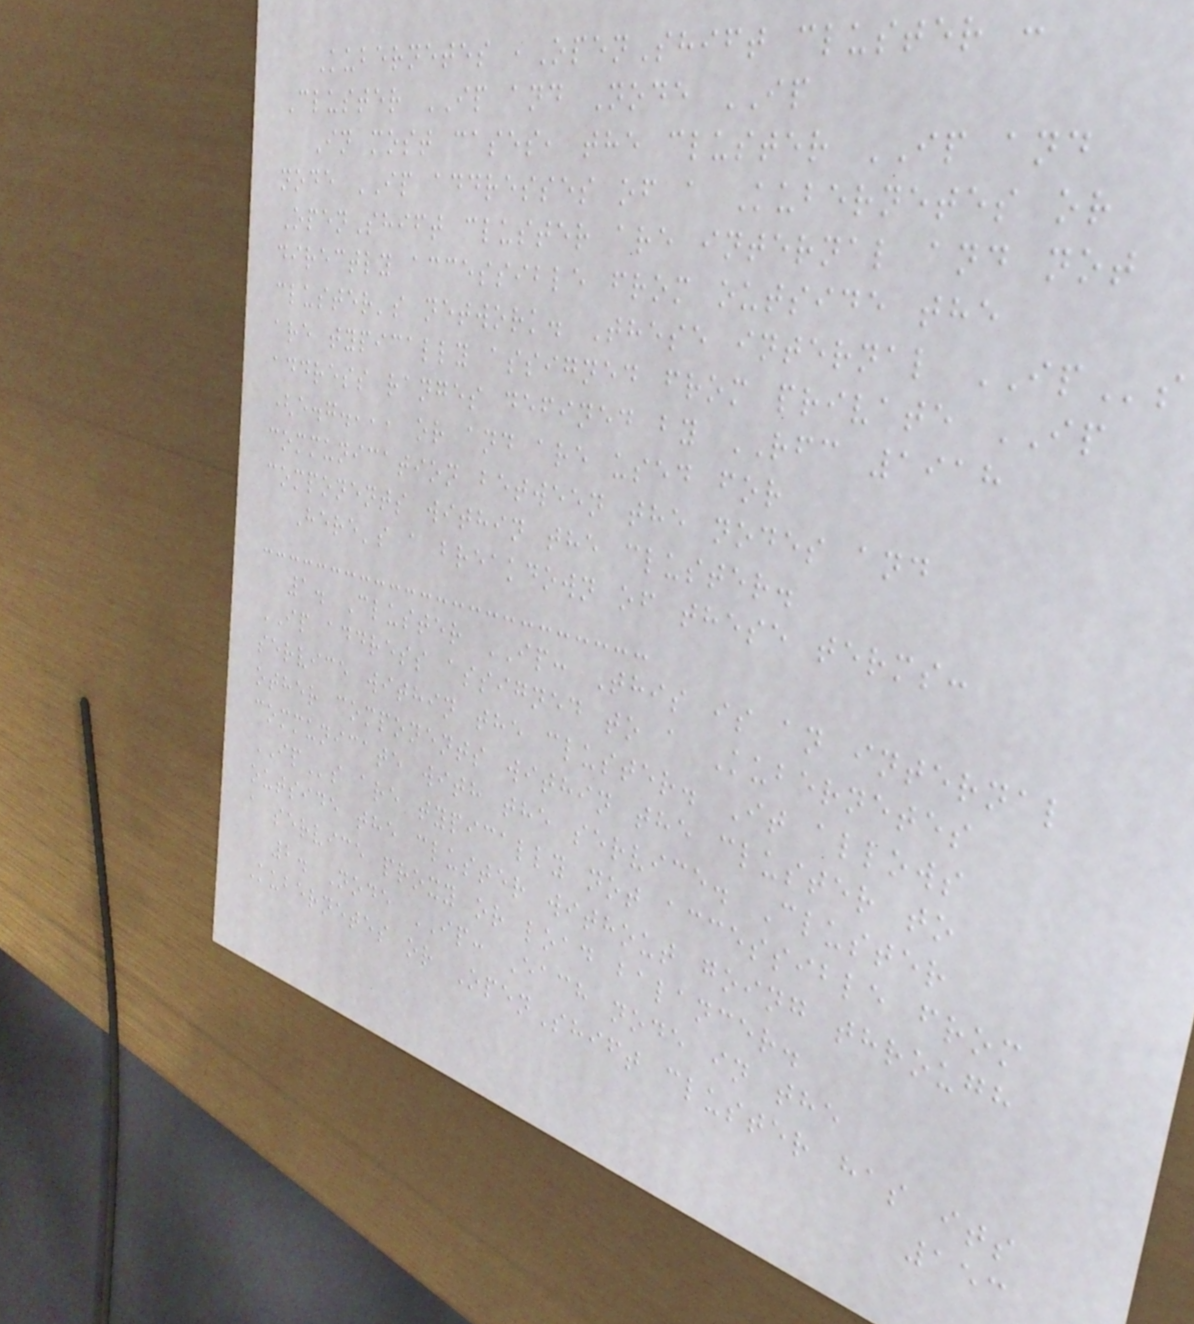Kubernetes ,OpenShift cluster :
Cluster IP and Node IP
In most cases, the cluster IP and
node IP addresses of a Kubernetes or
OpenShift cluster are internal and not
directly accessible from outside the
cluster's network. These internal IPs
are typically assigned from private IP
address ranges defined by RFC 1918
(e.g.,,, or and are used for
communication between the nodes and
components within the cluster.
Here's a breakdown of these terms:
1. Cluster IP: This is an internal
IP address assigned to a Kubernetes
service within the cluster. It allows
other components within the cluster to
communicate with the service. Cluster
IPs are typically not accessible from
outside the cluster without going through
a service proxy or load balancer.
2. Node IP: Each node in the
Kubernetes or OpenShift cluster has its
153
